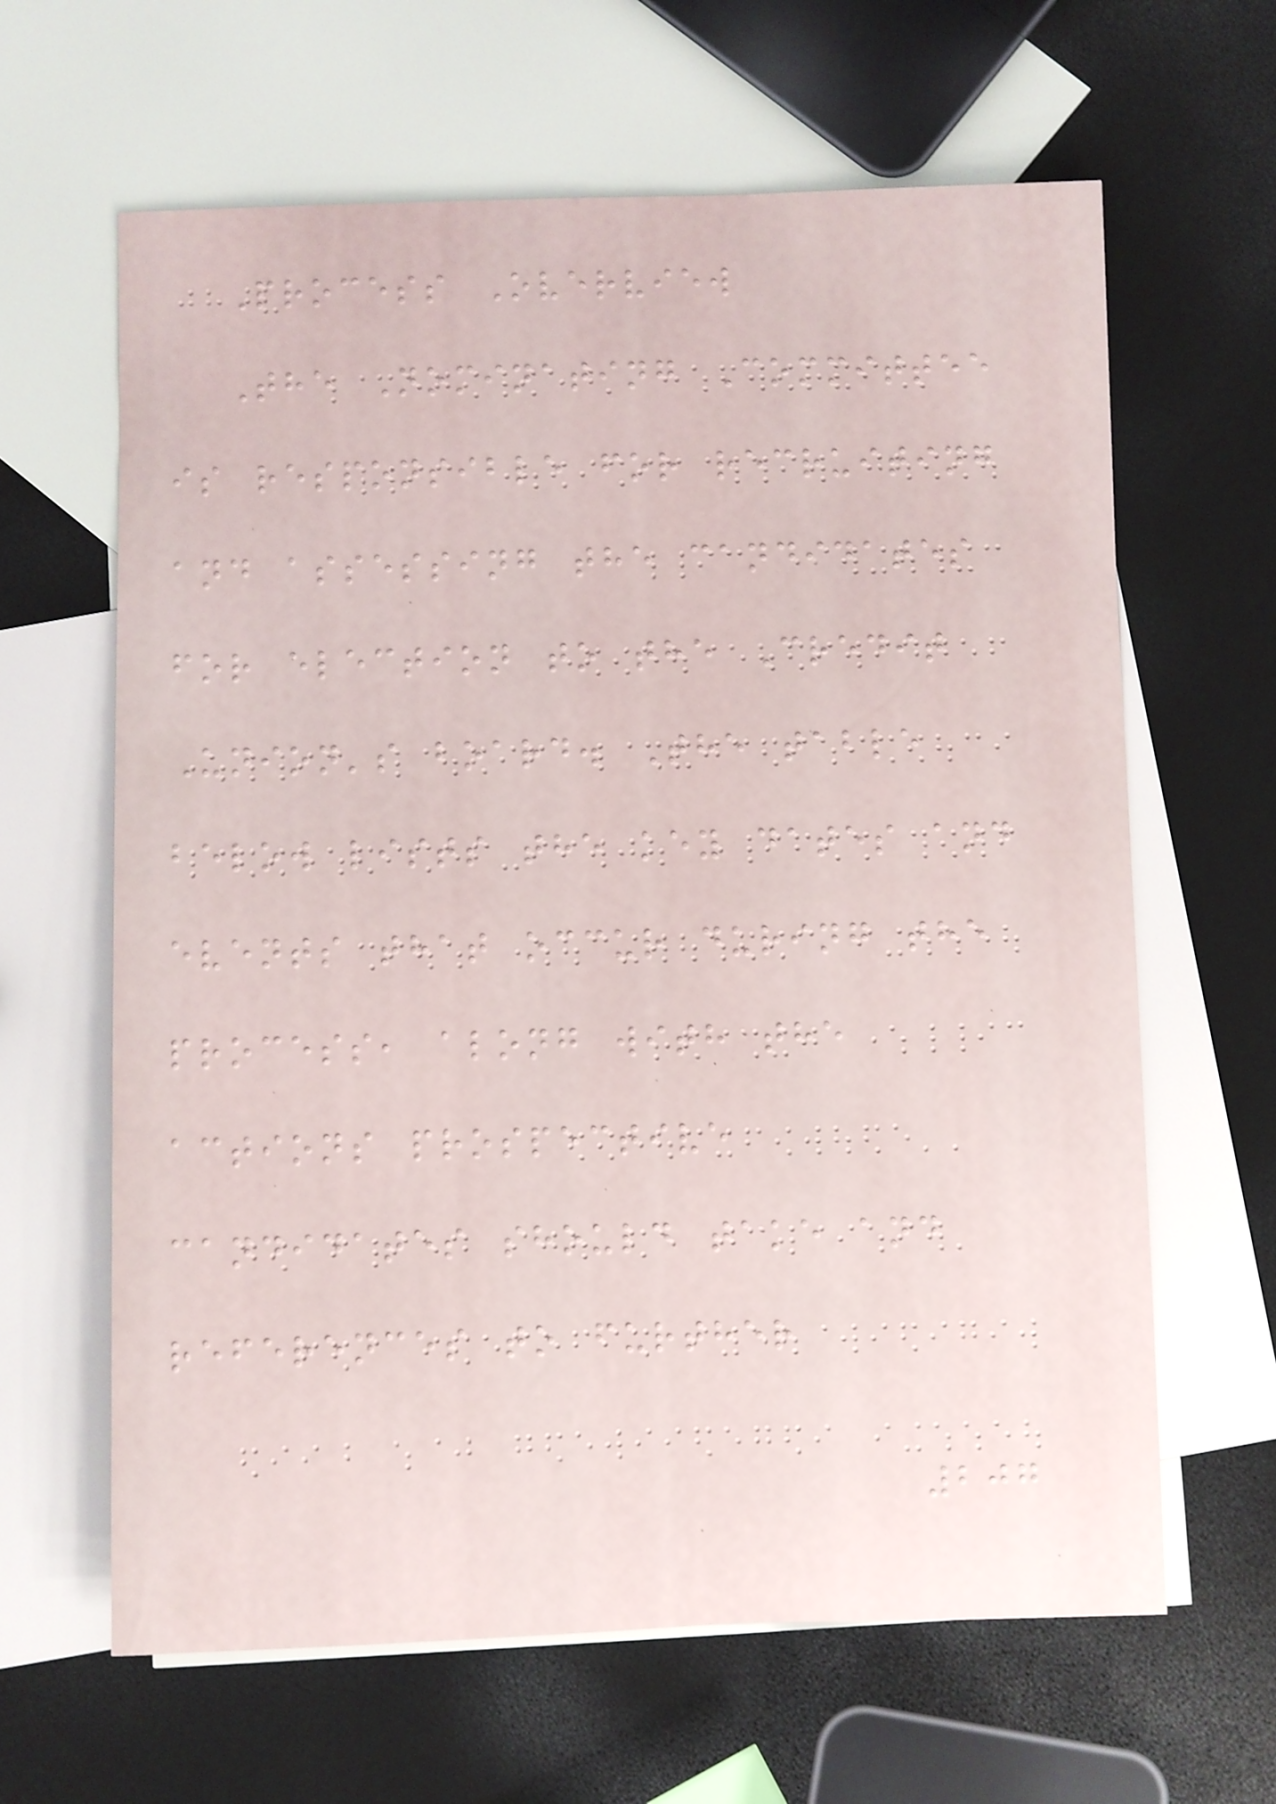Process Overview
The Nominating Committee
is responsible for recruiting
and assessing the candidates
for election to the Credit
Union's board. The table
below lists the key dates and
events that occur during the
process, along with the
actions prospective
candidates should take and
references to further
207
